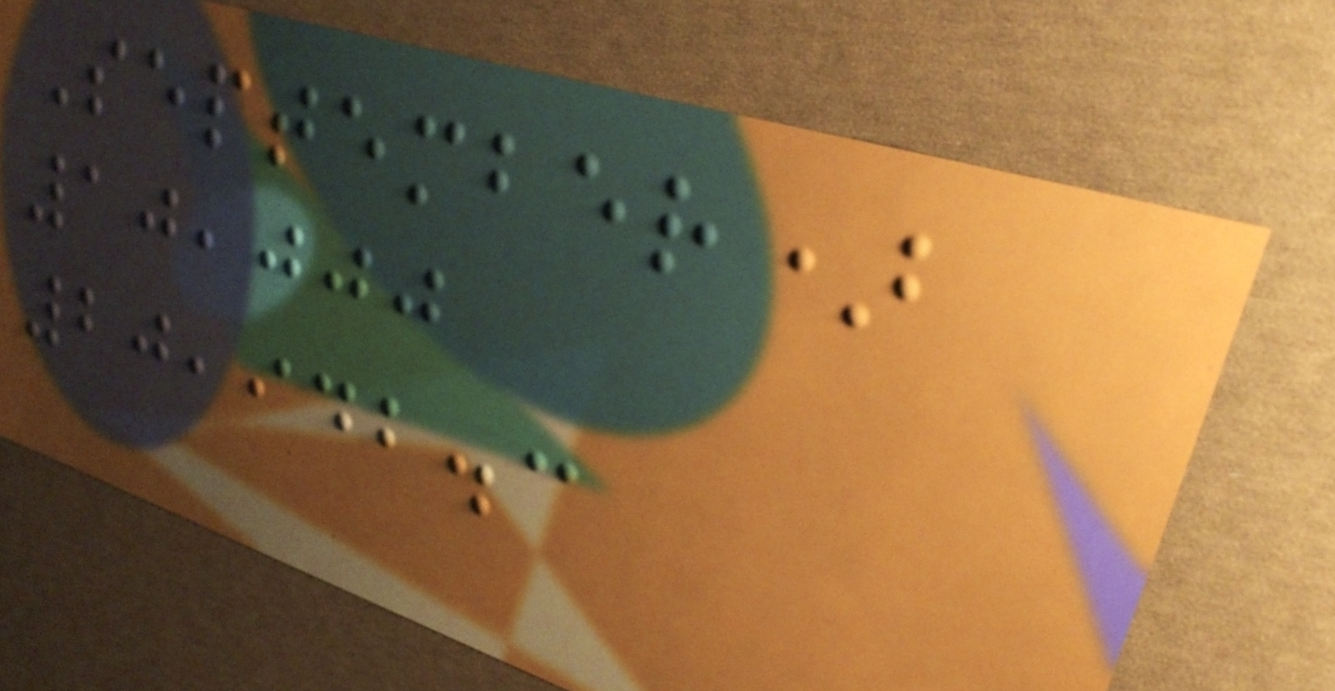September)
10,000
20,942.3
